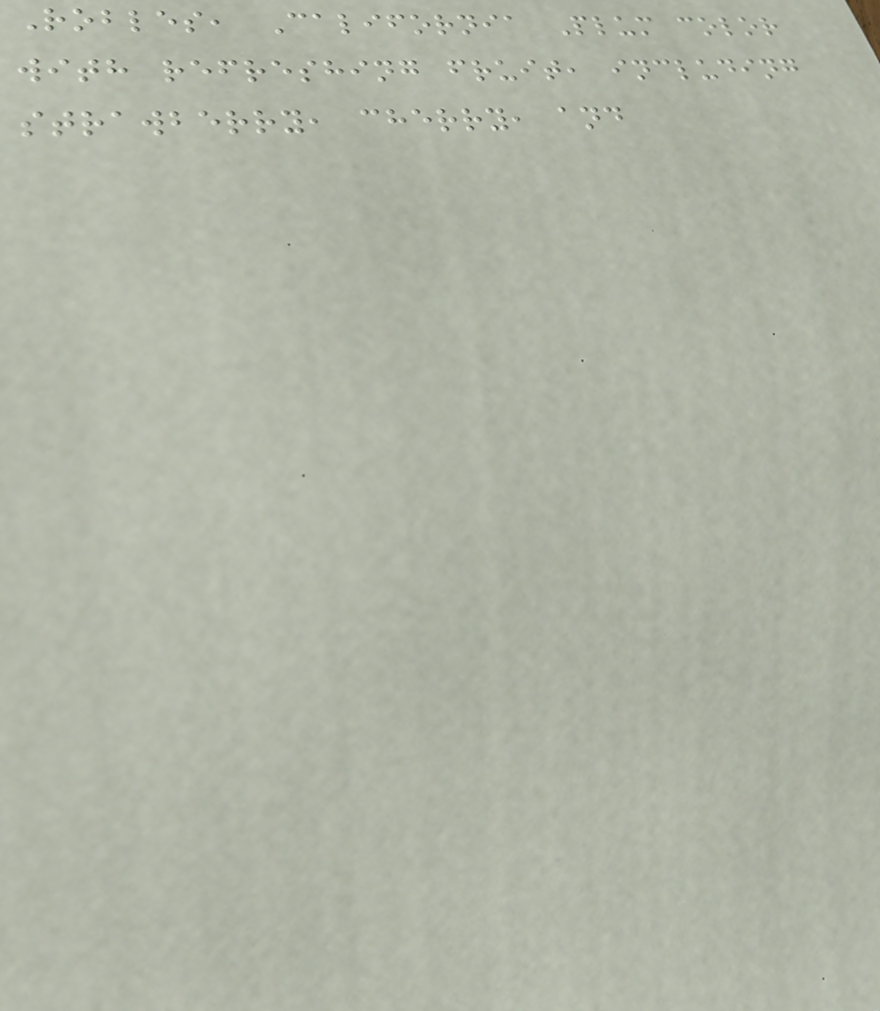Robles, California Plum color
with refreshing fruit, including
strawberry, cherry, and
